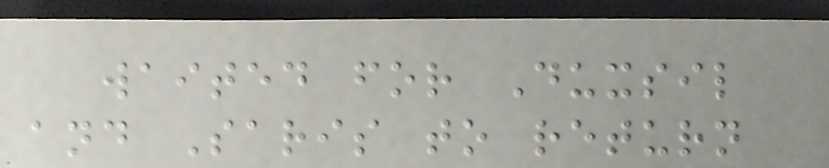waited for Duxsil
and Saris to return
